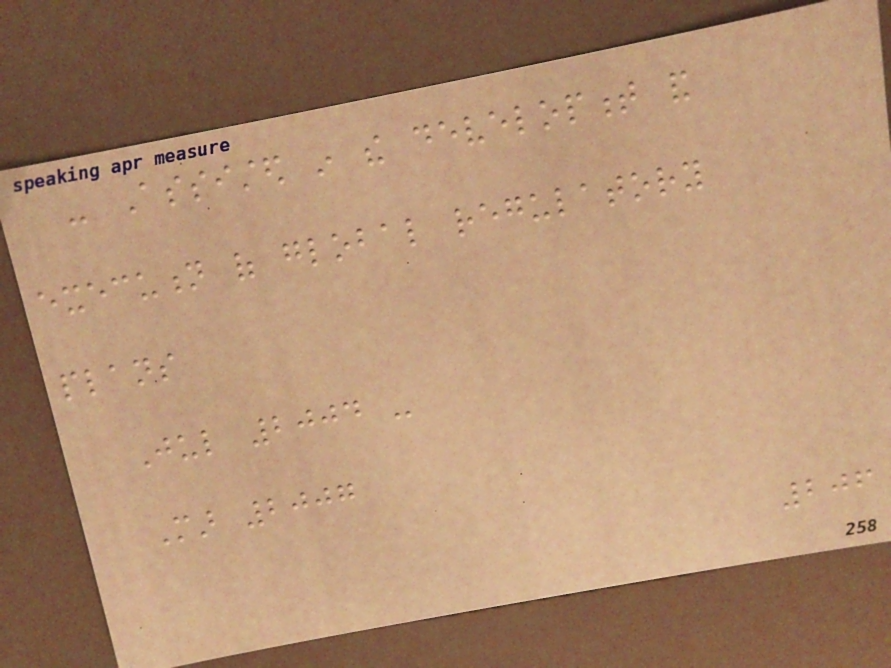- Assisted in the development and
execution of global regulatory
plans
Jul 2004 -
Mar 2007
206
